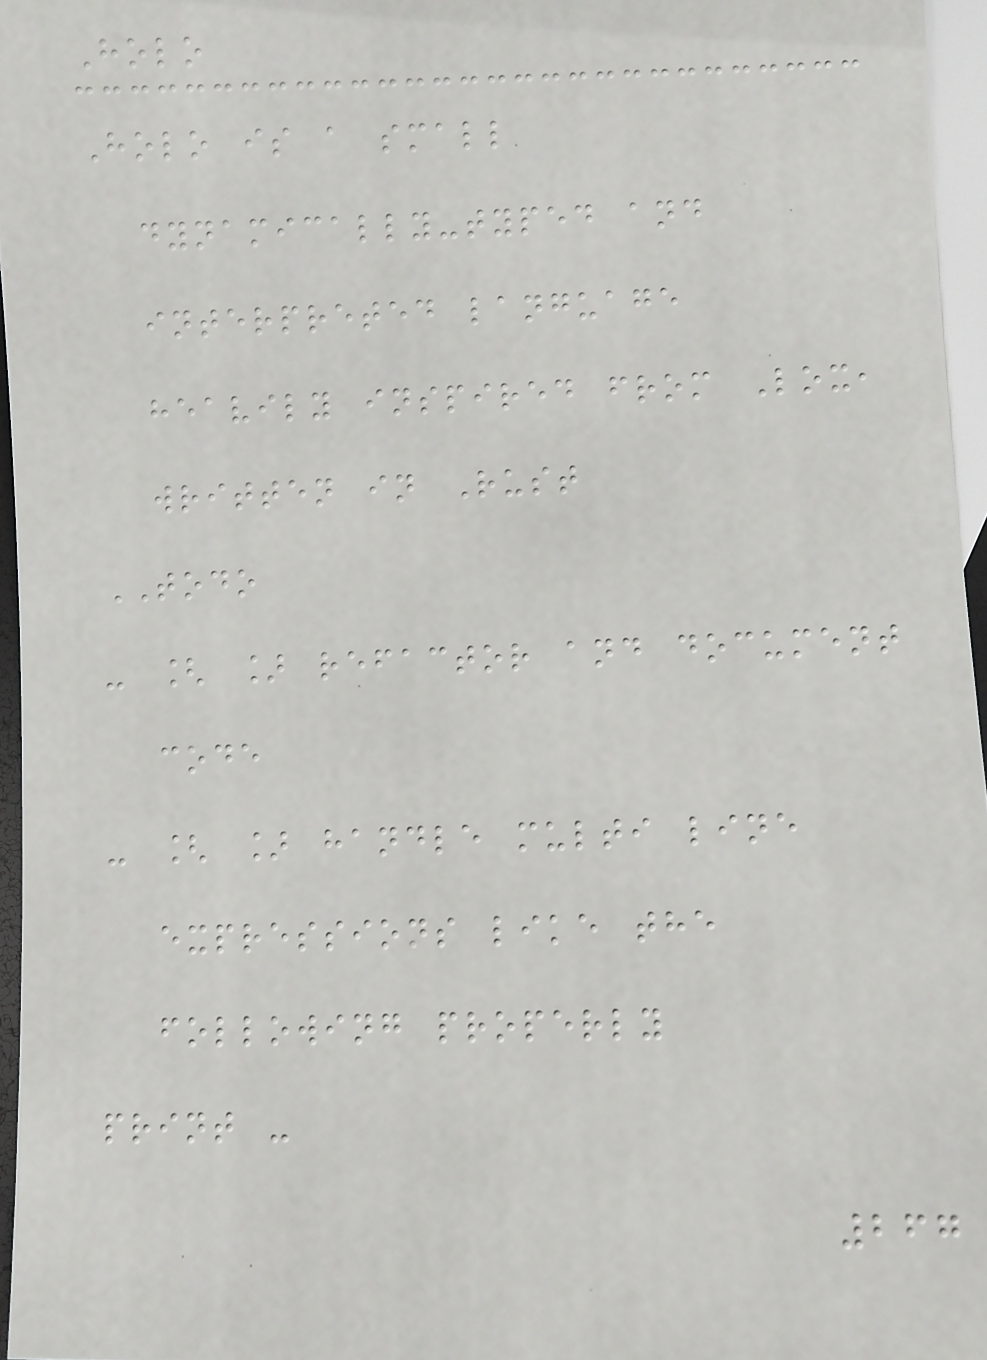Holo
Holo is a small
dynamically-typed and
interpreted language
heavily inspired from Lox,
written in Rust
TODO
- [ ] refactor and document
code
- [ ] handle multi line
expressions like the
following properly
print -
267
